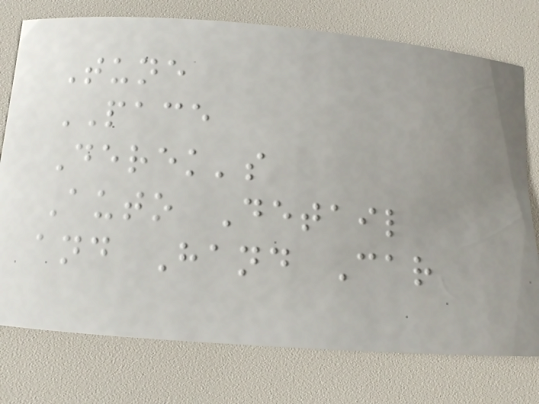Tune
PACE
Derek's
Auto Detail
and Hand Car
